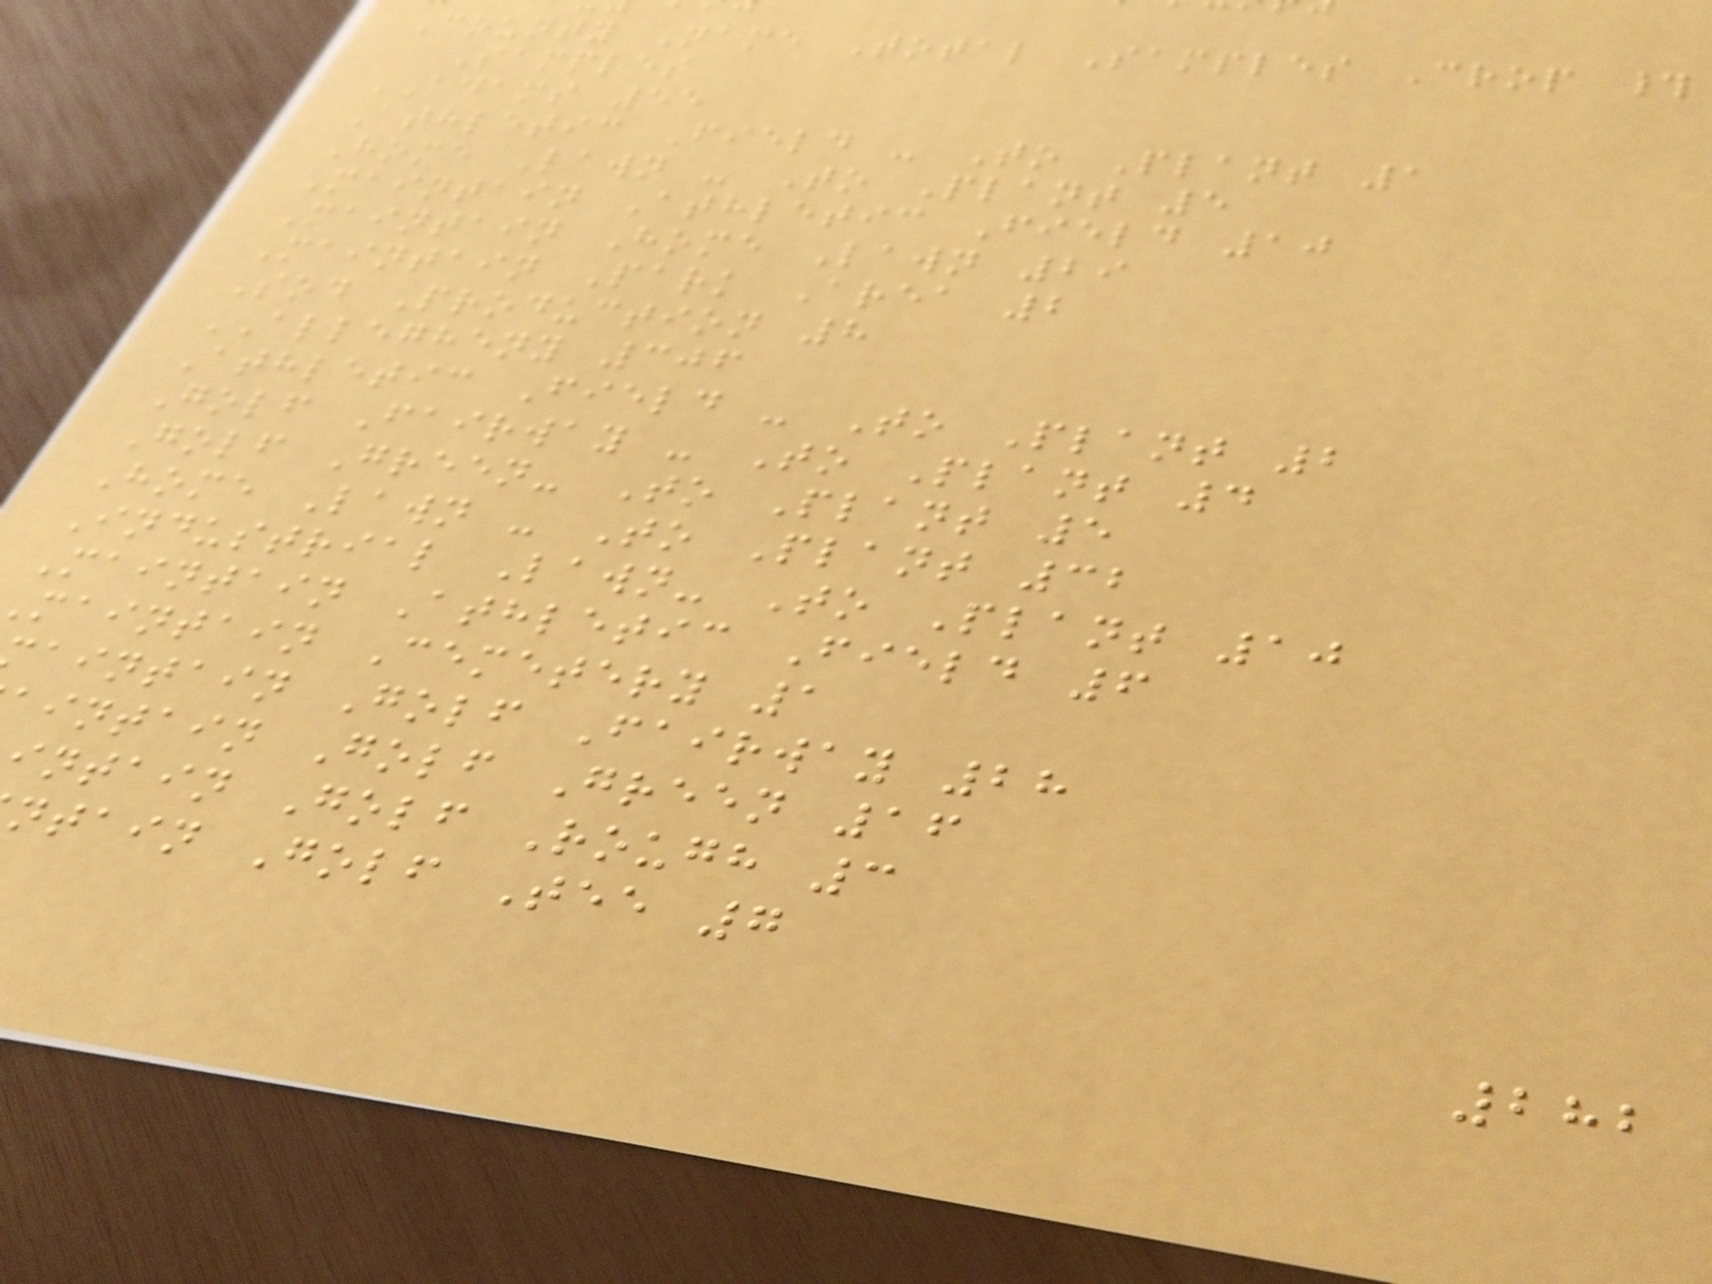County Name Total Samples Crop #
Samples
ADAMS 55
Athletic Field - To Plant 1
Home Lawn - To Plant 5
Maintain Athletic Field 10
Maintain Home Lawn 29
Maintain Park Area 2
Sod Production 8
ALLEGHENY 306
Athletic Field - To Plant 2
Golf Fairway - To Plant 4
Golf Green- To Plant 5
Home Lawn - To Plant 32
Industrial Lawn- To Plant 10
Maintain Athletic Field 6
maintain Cemetery 1
aintain Golf Fairway 28
aintain Golf Green 16
intain Golf Rough 3
ntain Golf Tee 7
282
